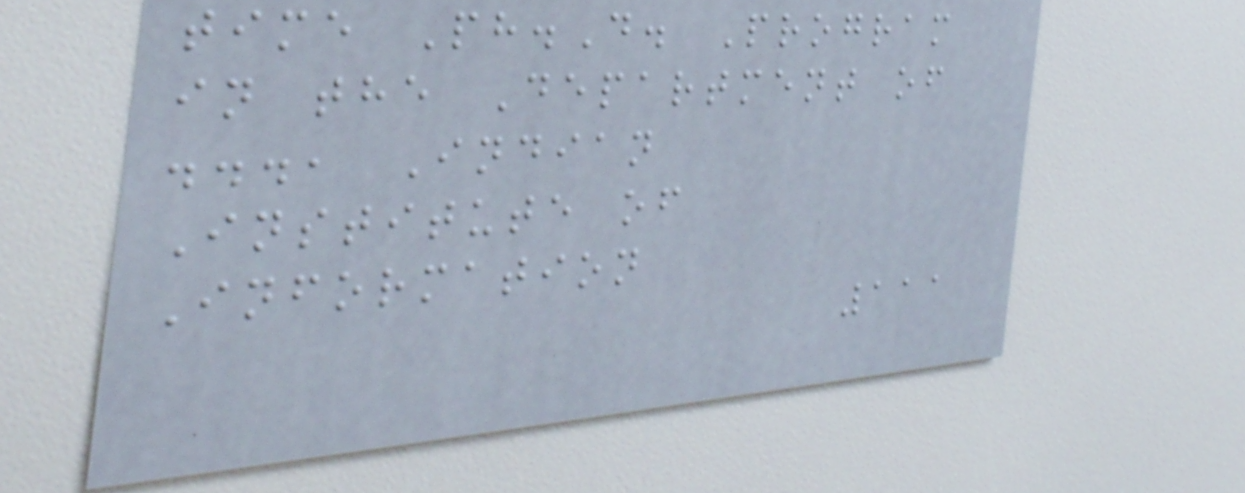time Ph.D. Program
in the Department of
..., Indian
Institute of
Information
111
